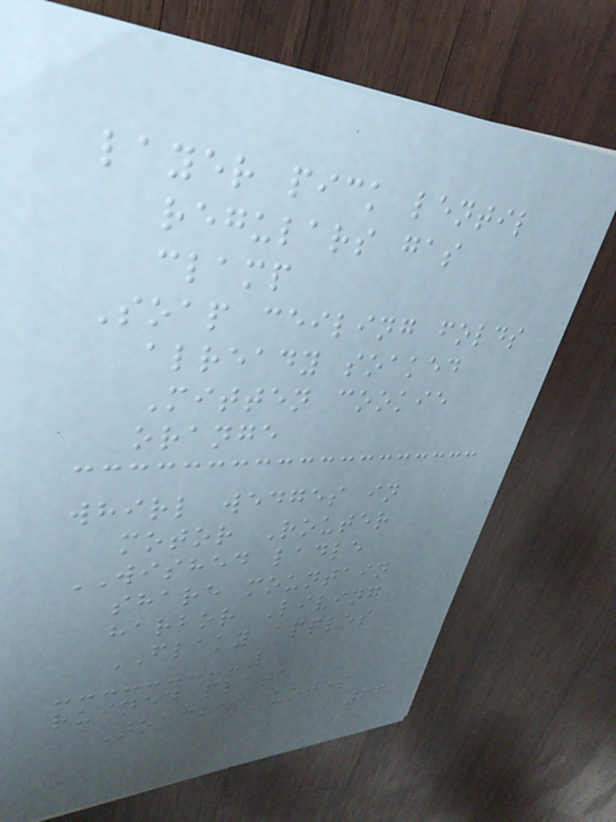layer pick lentil
regulars gas
clamp
Soap ceiling folds
already soaked
Mitten cookie
orange
whirl wedges in
motor Router
WISHED ladle
share mountain
harbor Living
FLAKY apples
ruined plate
Touched votes
66
